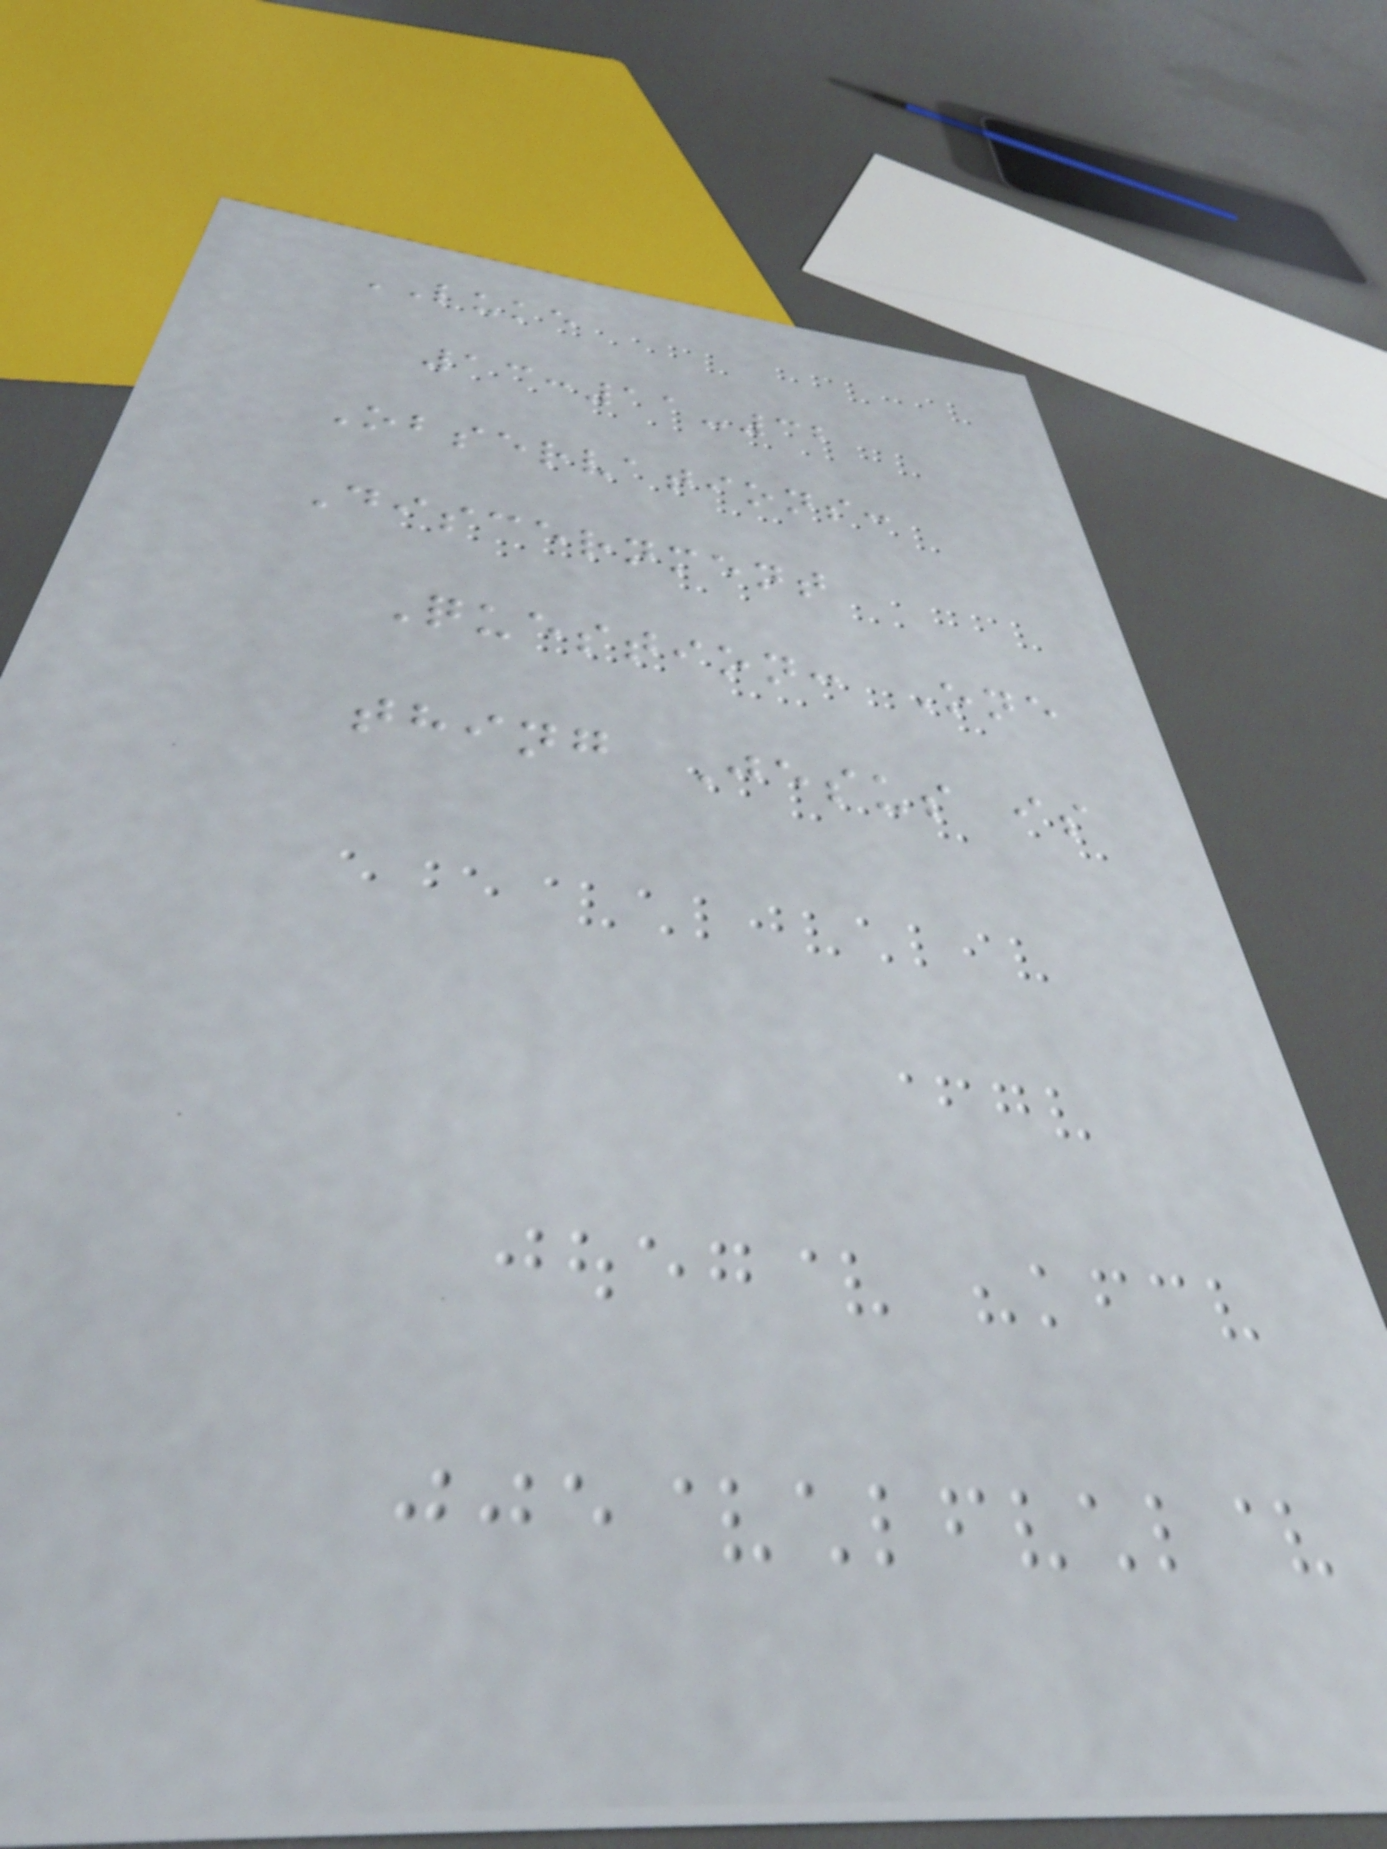LUKE
13:11-32
Observations:
Discernment
Question: One
thing Jesus is
